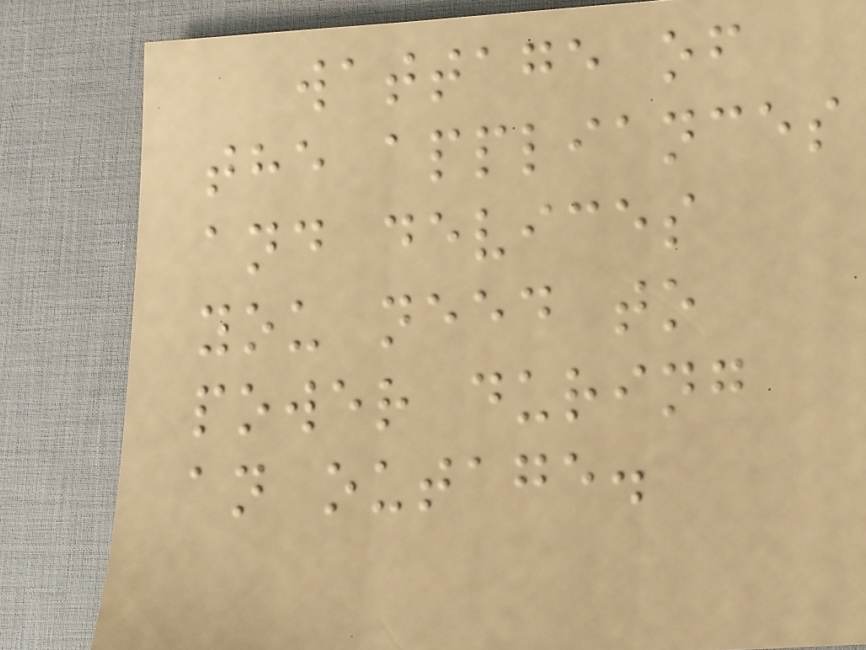wattage of
the appliances
and devices
you need to
power during
an outage.
